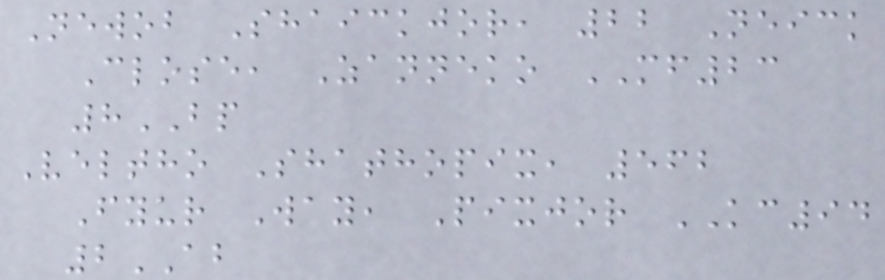Newob Shaickjor, 22 Neick
Close, Zanneko MF23
8BP
Veltho Shathopix, 562
Fyur Way, Pixjor KC94
2AB
